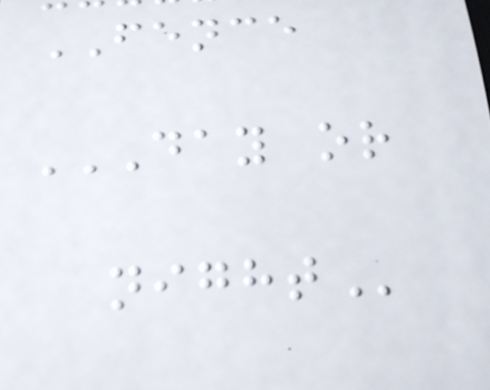FENCE
DAY OR
NIGHT
